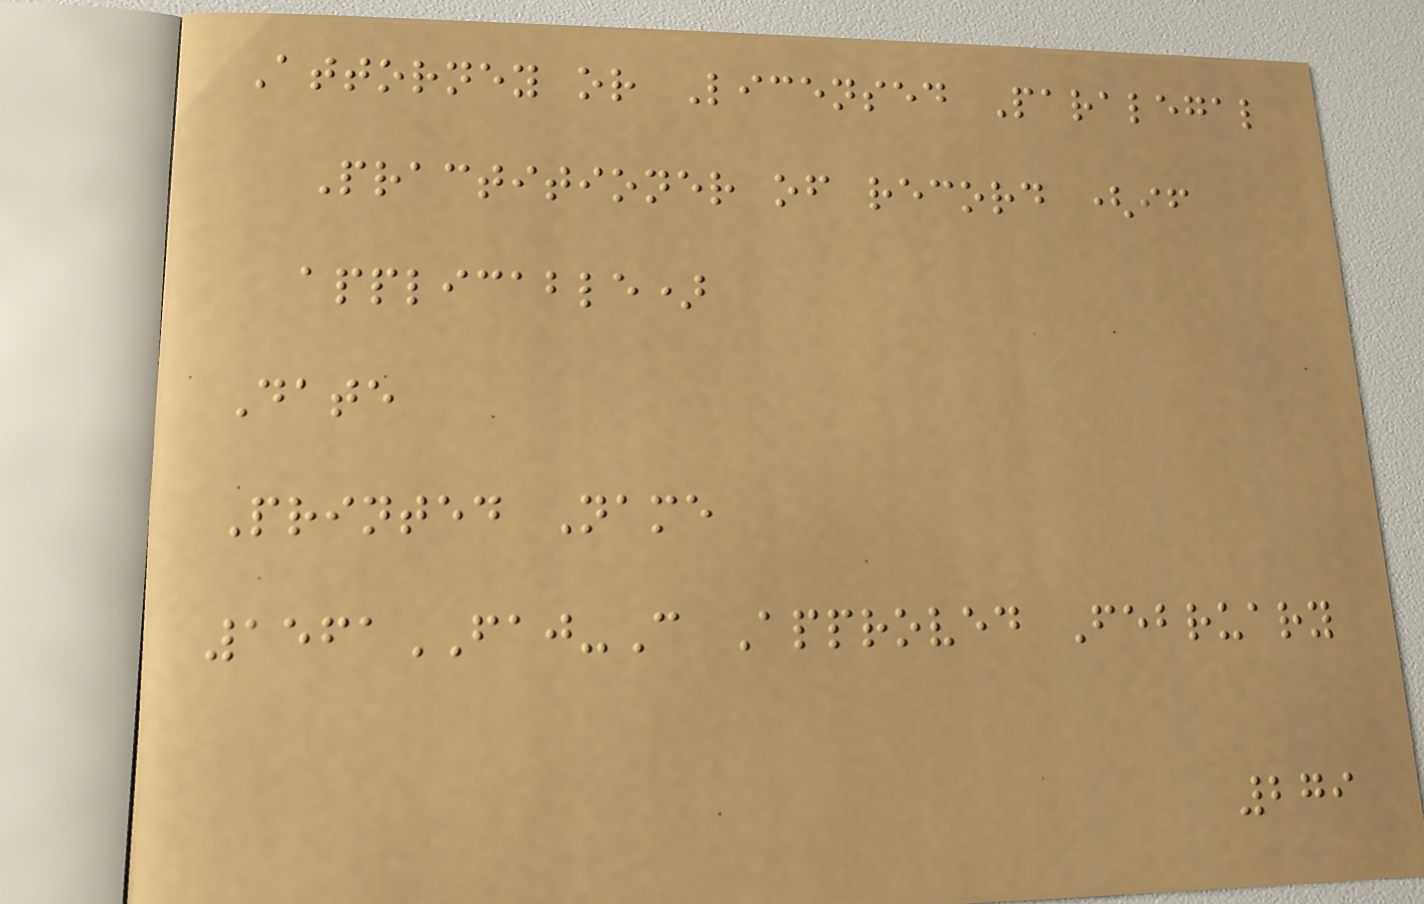Attorney or Licensed Paralegal
Practitioner of record (if
applicable)
Date
Printed Name
1561FAJ-C Approved February
279
